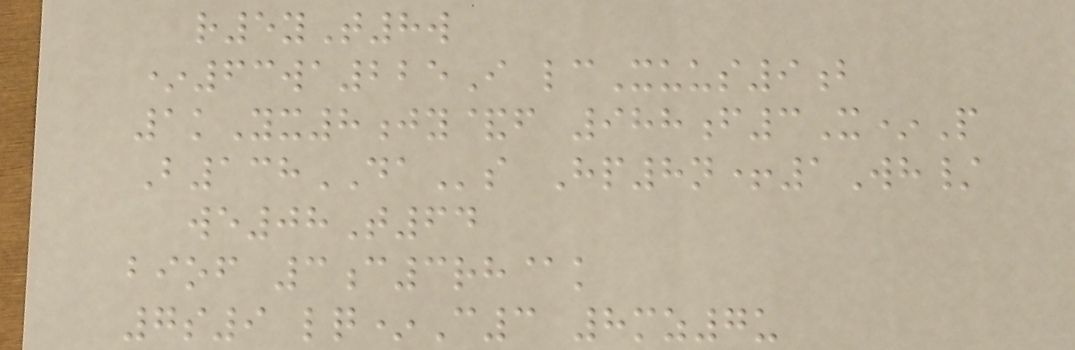r5yT8w
*63wa225I lcXuus9b
1kYx8jy&f 988f3X*P
B138DAs Hp8n+1Wh/
we08T64
biof 3c3rh@k
7s9 lq*C3 8mz7u
